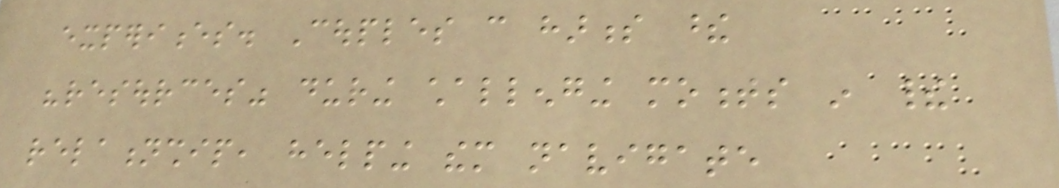experiences. Couples can harness these
"resources" during challenging moments in their
relationship, helping them navigate
